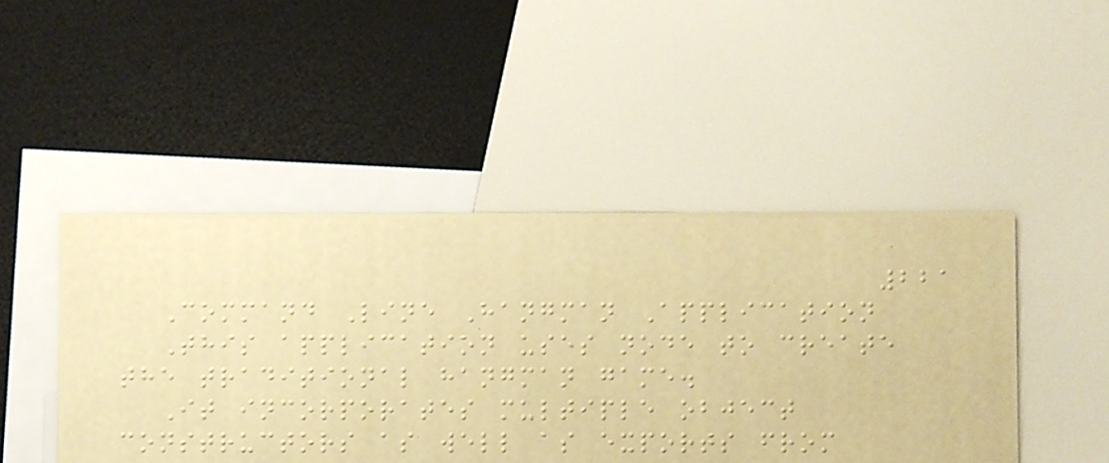221
Command Line Hangman Application
This application uses node to create
the traditional hangman game.
It incorporates multiple object
constructors as well as exports from
